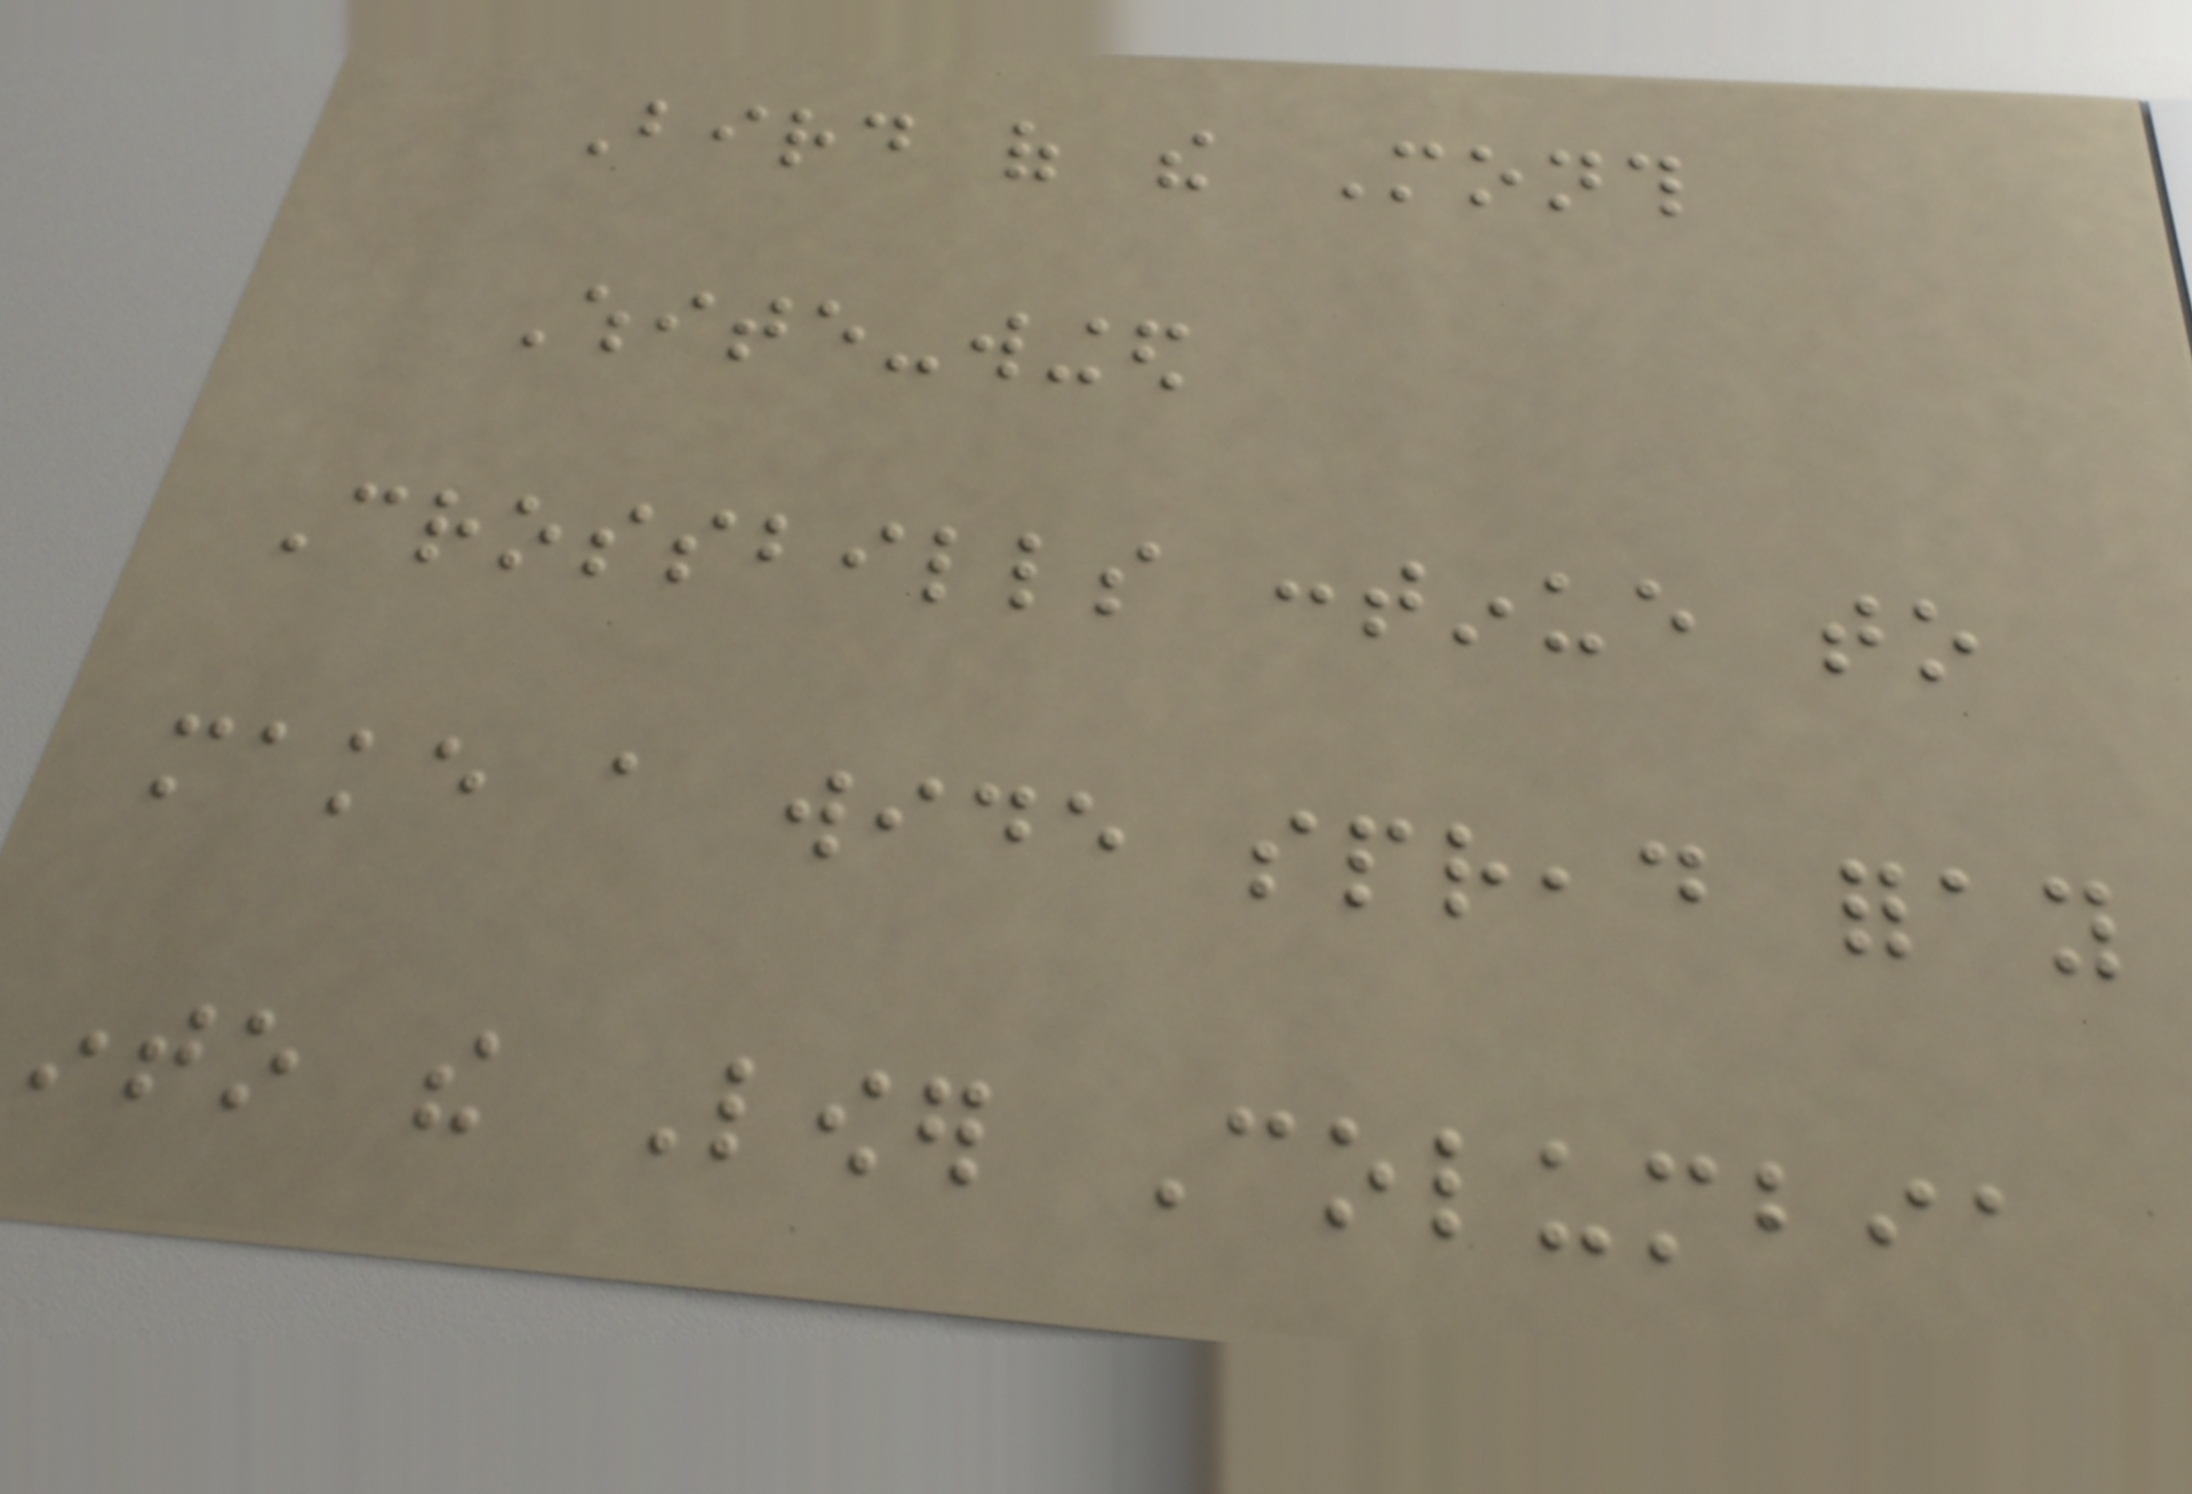Bird of the Month
White-winged
Crossbills continue to
make a wide spread foray
into the Lower Columbia
